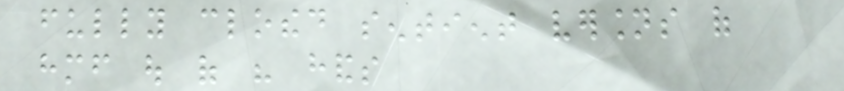fully clothed sentient versions of
himself out of his hands
